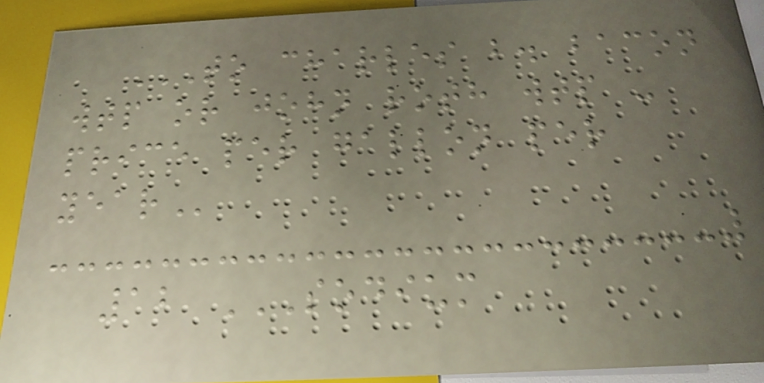TO CHARLES B. BACON
WTP OR JOHN ROTH WTP -
PRICE PER GALLON PER
YEAR
12 SODIUM
